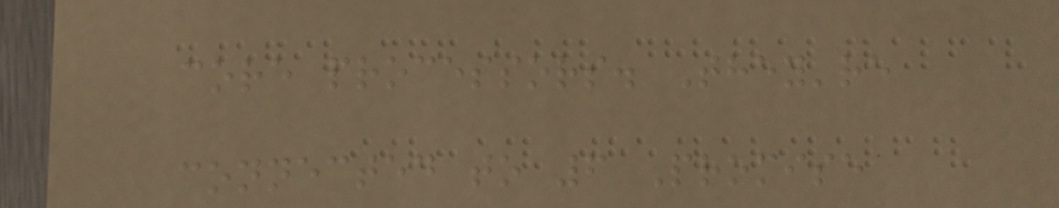core processors. They're
connected to 6 Promise
